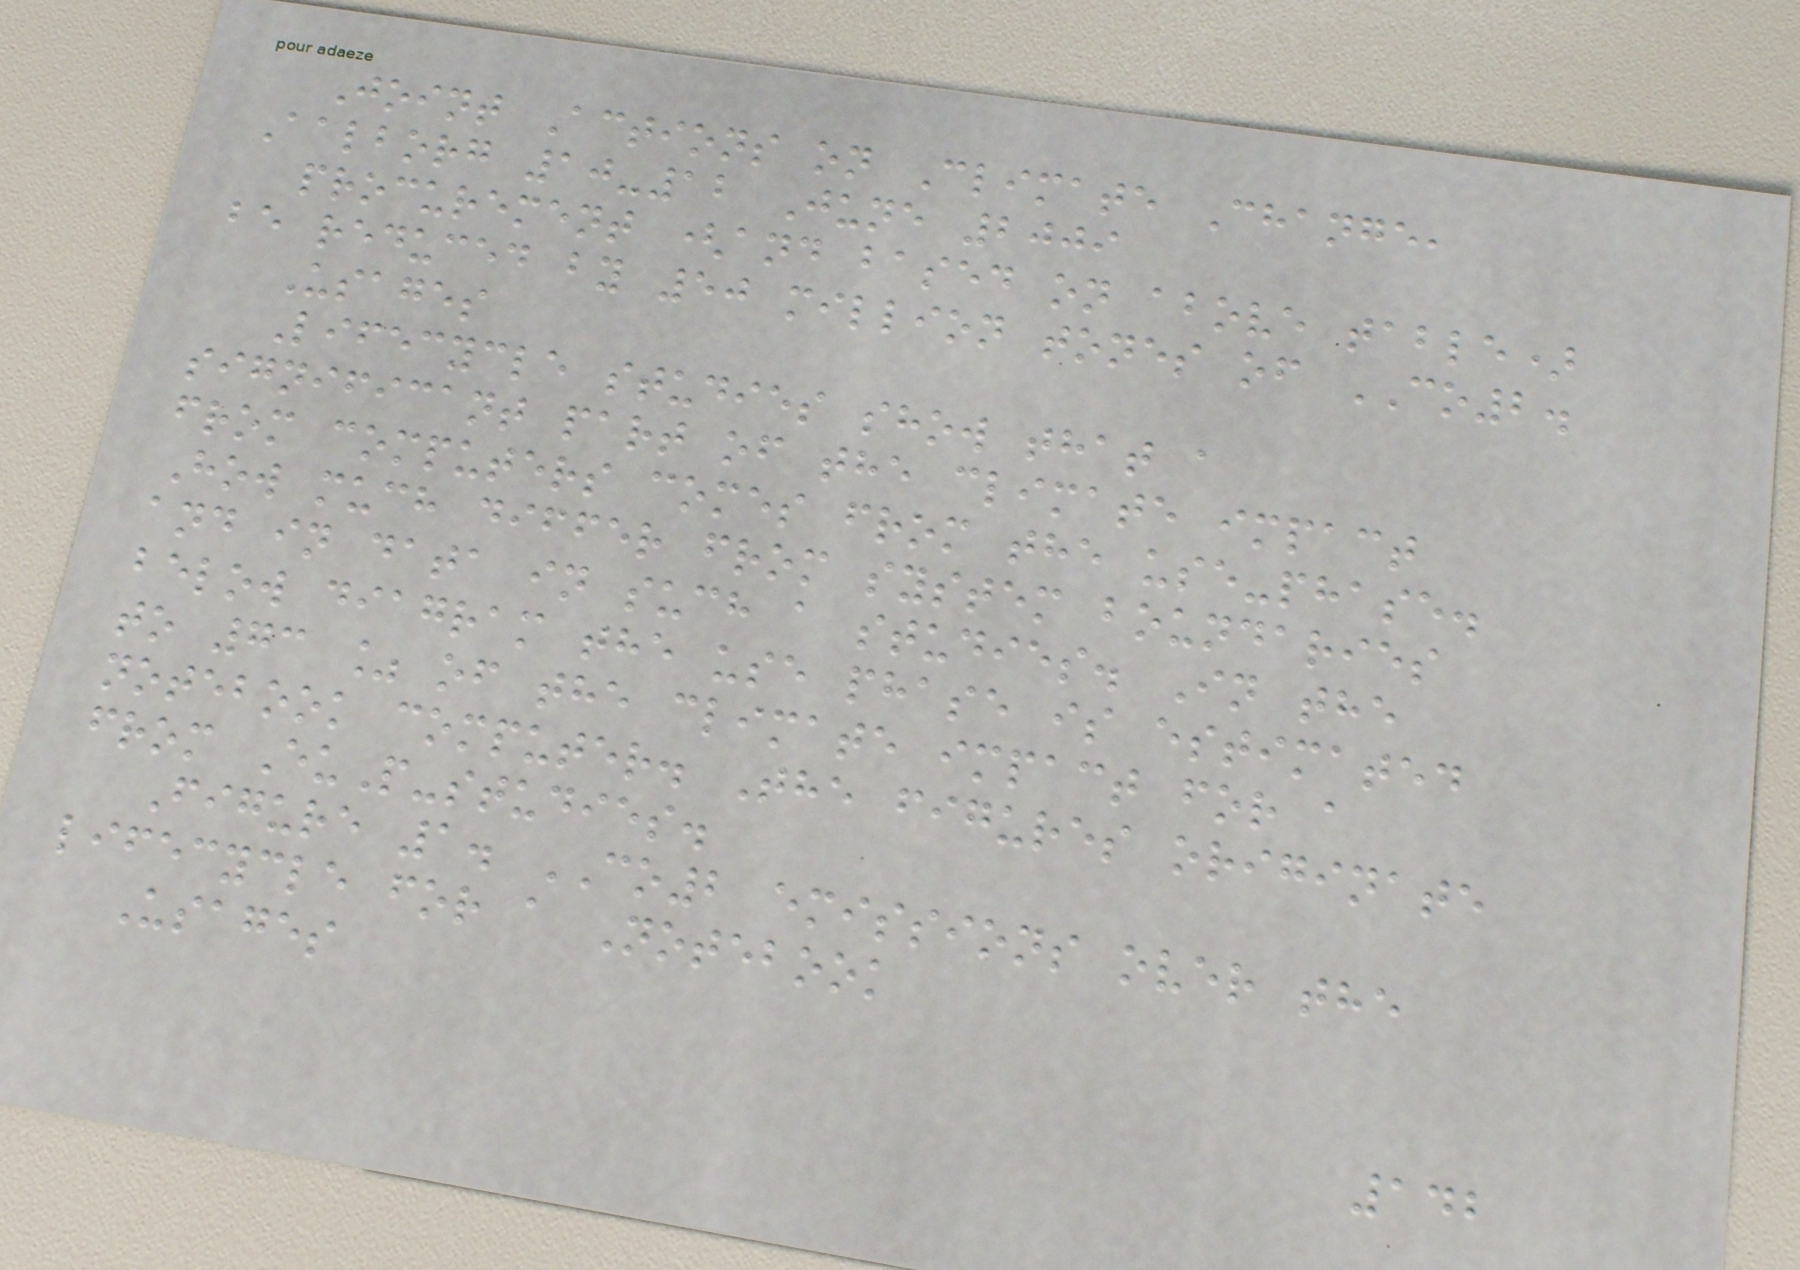Joint Actions on Climate Change,
Aalborg 10-12 June 2009
procurement (and based on above table)
be reduced by 50 million tones of CO2.
Usages
Lifecycle studies show that a
significant part of the climate impact
from computers comes from the use-phase.
How much differ from system boundaries
and in data in such a studies. In the
below diagram the use phase is estimated
to 73 % of the climate impact for a
notebook computer. The figures originate
from EuP-studies.
Figure 1. CO2 emissions over the
lifecycle for a Notebook
Usages
142
